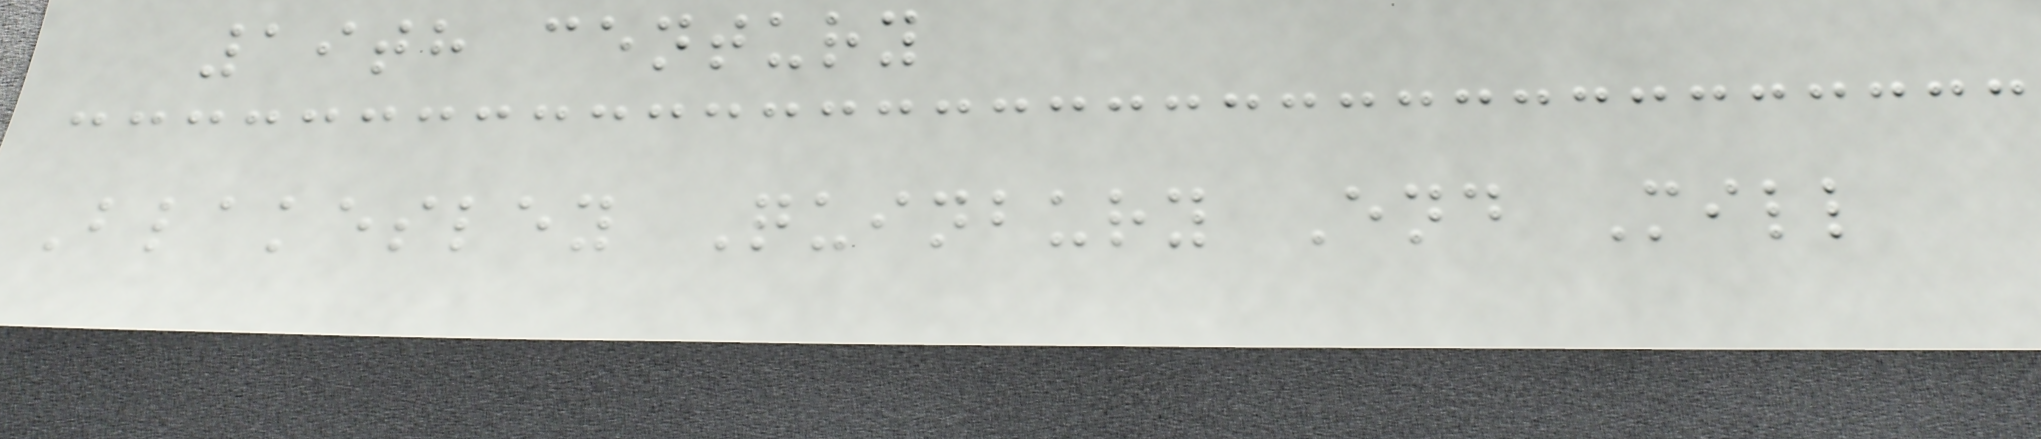19th century
Blakesley Quinbury End Mill
